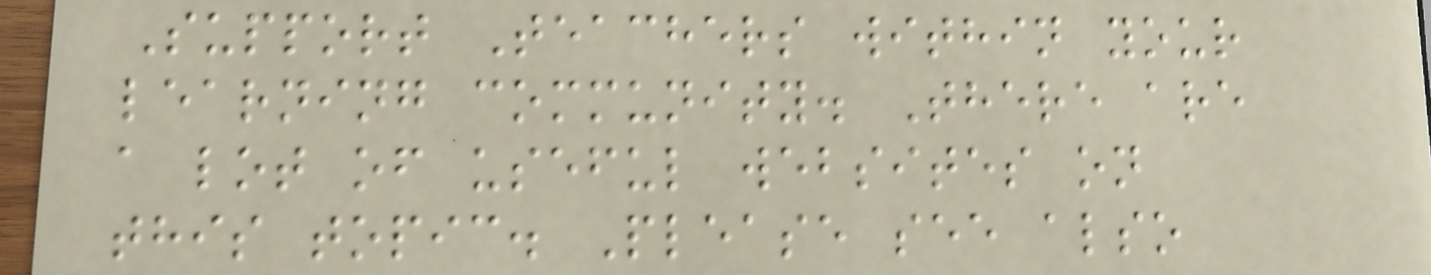Support Teachers within your
learning community. There are
a lot of useful websites on
this topic. Please see also
